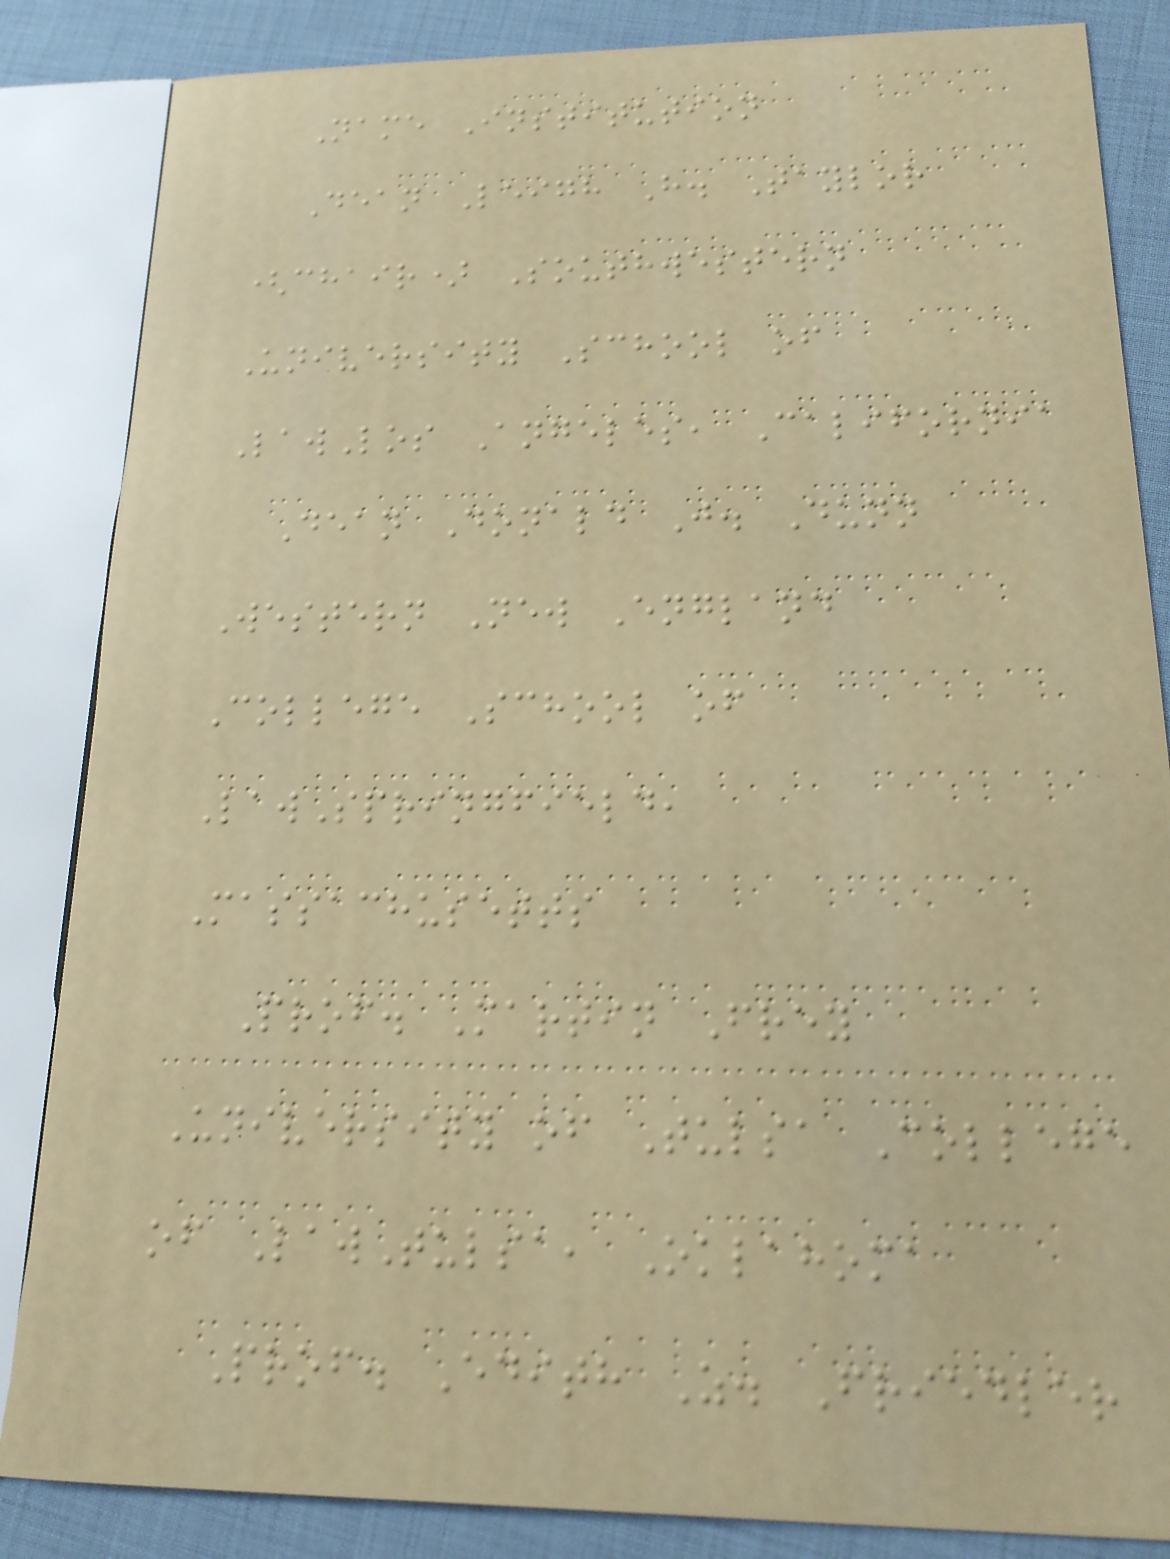Name Institution
Dean Leigh H. Taylor
(chair) Southwestern
University School of
LawLos Angeles, California
Dean Donald J. Dunn
Western New England
College School of
LawSpringfield,
Massachusetts
Prof. Martin Frey
University of Tulsa College
of LawTulsa, Oklahoma
Prof. Edith Z. Friedler
